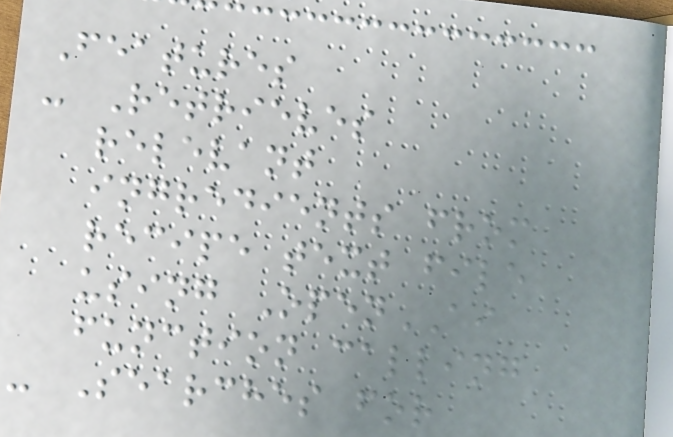Features
- Retrieves
relevant
ingredients from
recipe text file
using OpenAI
function calling
- Searches for
